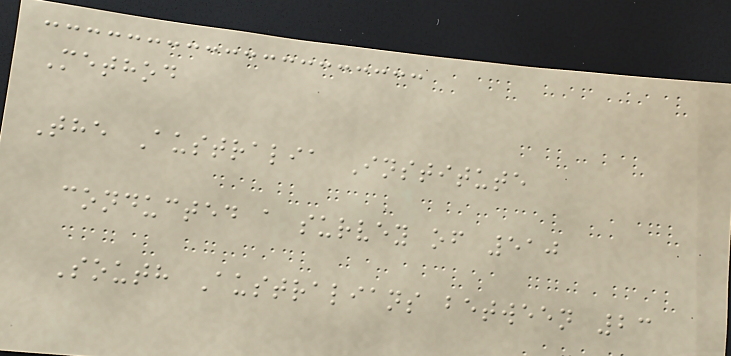Method
The Australia Institute
conducted a survey of 510
South Australians between 23
